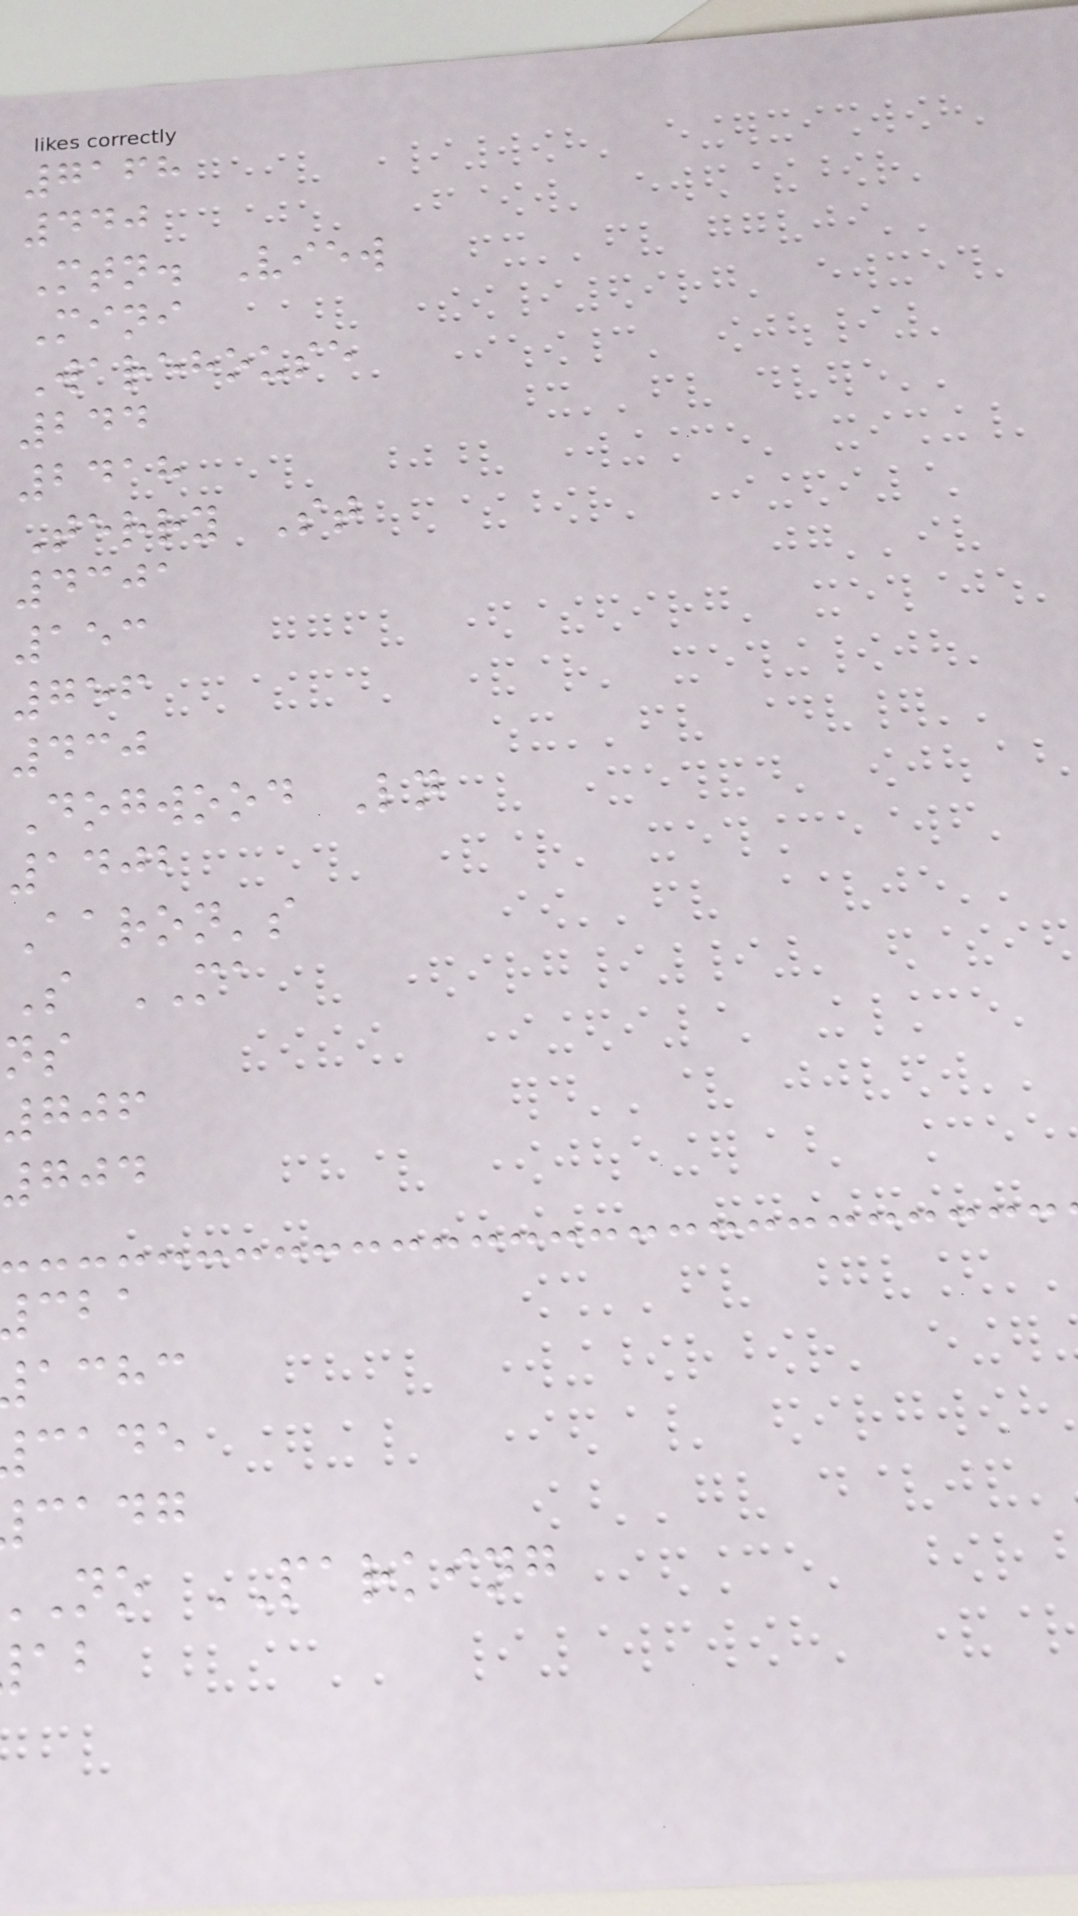7168
440
Mtn. View
Mini
Warehouse
244
2418
Terry St
4301
153
756
430
Dogwood Ln
1402
Aaron's
S MA
ns
706
704
achc
cade
cadg
no PARKING
